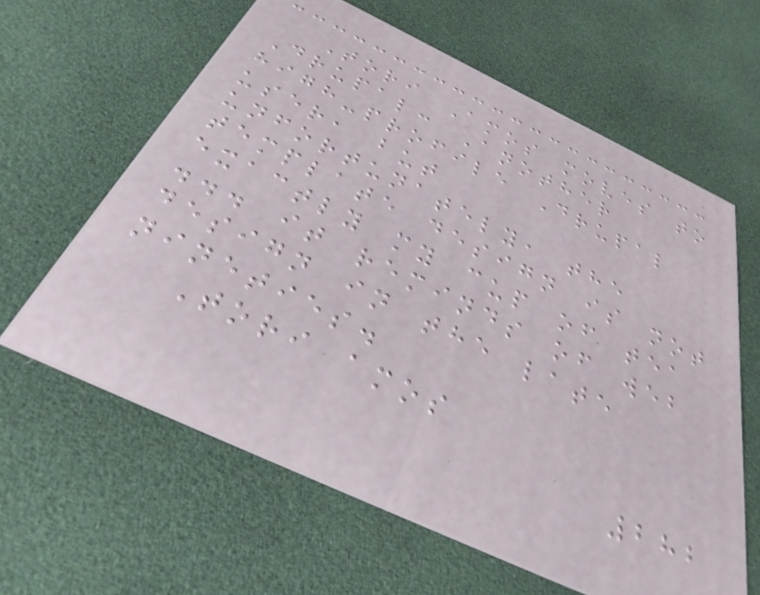Tori Amos moves to
Drupal: Another
high-profile Drupal
user, but
unfortunately, the
template design is not
exactly my cup of tea
... it reminds of web
design in the late
nineties.
Tori amos
282
